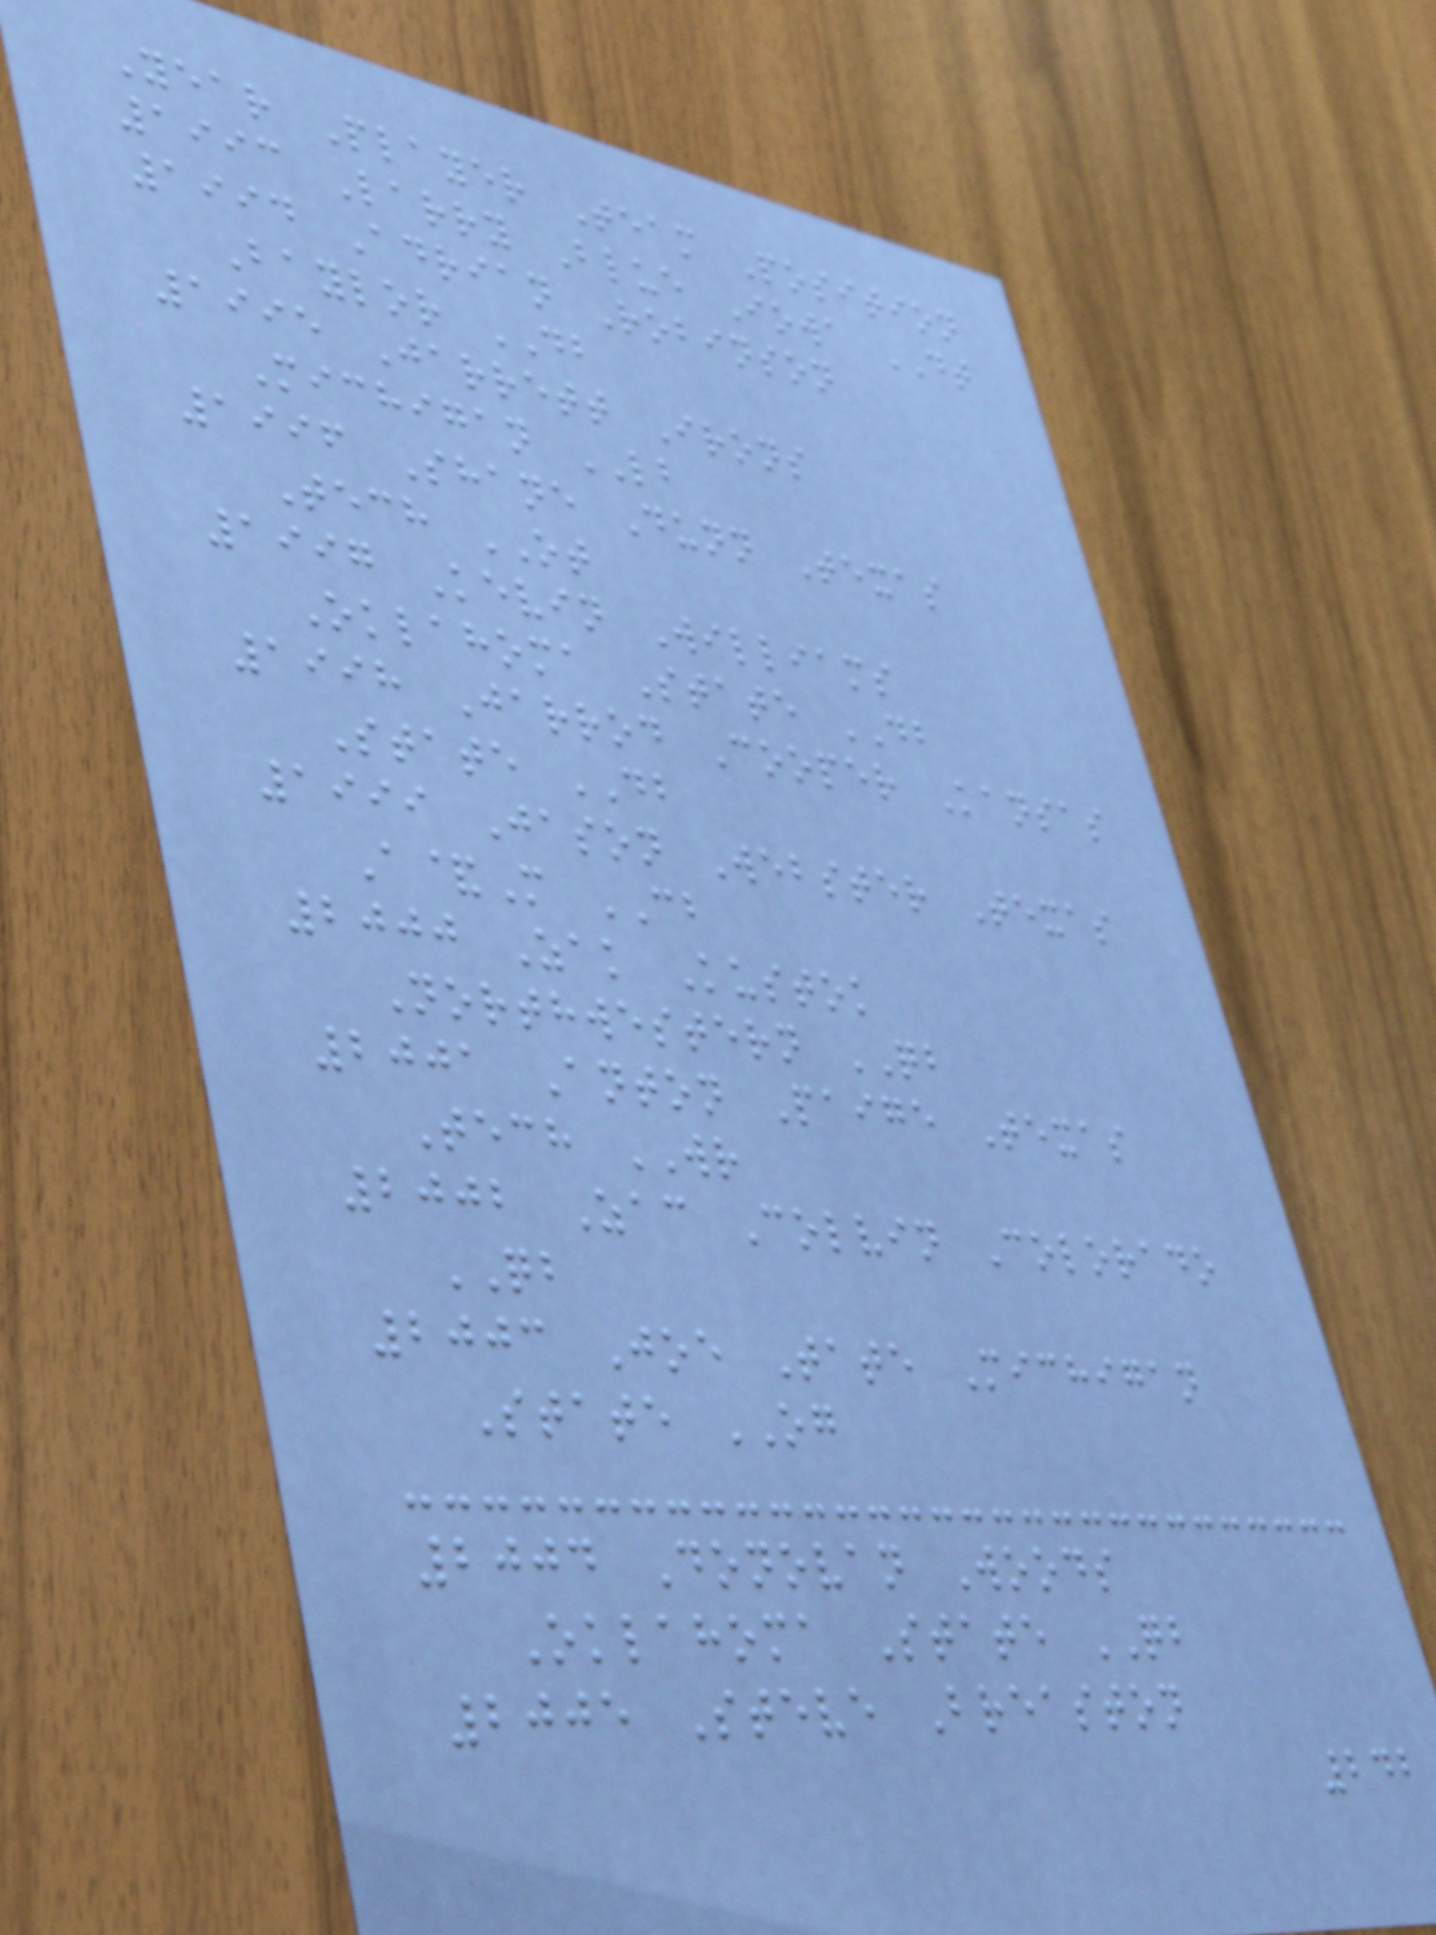Year Player Team Position
1993 Larry Blue Iowa DT
1994 Adrian Robinson
Baylor DB
1995 Jarrett Irons
Michigan LB
1996 Shane Dunn Texas
Tech OT
1997 Kevin Williams
Oklahoma State DB
1998 Jarrod Cooper Kansas
State DB
1999 Jason Webster Texas
A&M CB
2000 Zak Kustok
Northwestern QB
2001 Anton Paige Texas
Tech WR
2002 Zac Colvin Colorado
QB
2003 Joe Tate Michigan
State OG
2004 Donovan Woods
Oklahoma State QB
2005 Steve Breaston
242
